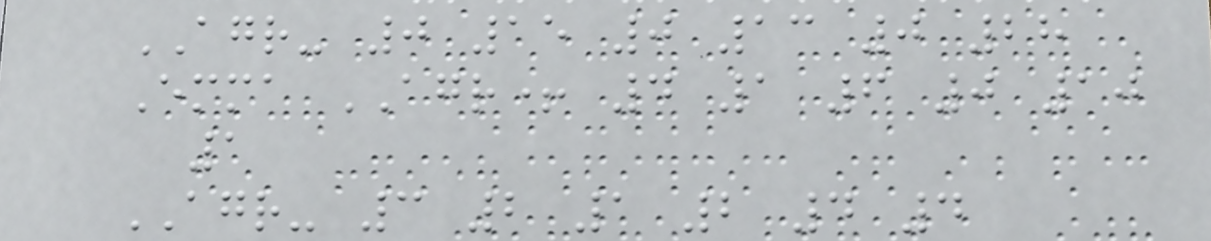AGR- 0 15 0 13 0 28
Emma AGR+ 4 1 6 0 10
1
AGR- 3 2 1 2 4 4
